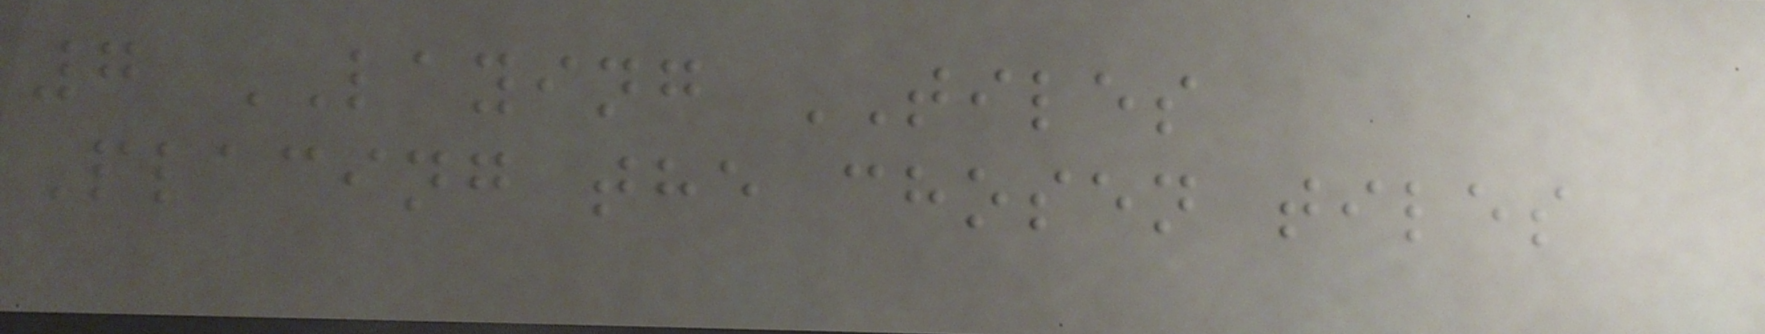7 LAYING TILES
Placing the chosen tiles
